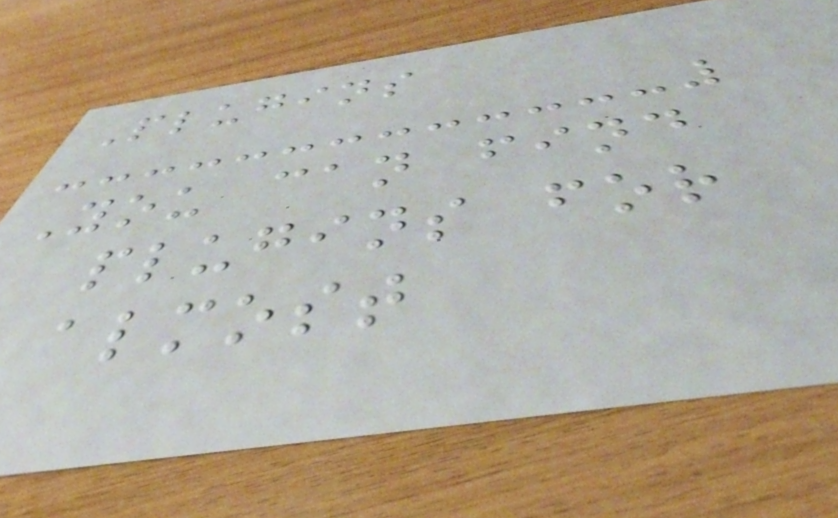Plugins
You can find
plugins for
almost
